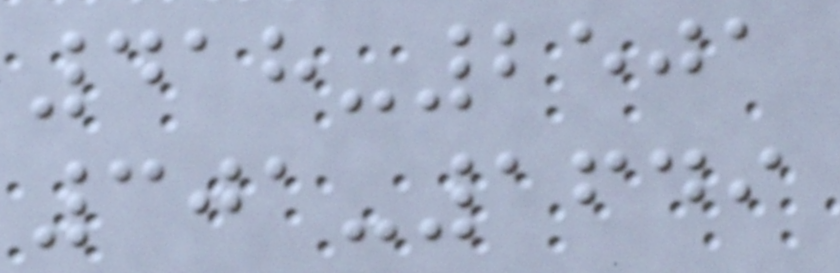418-2501
301-1649
